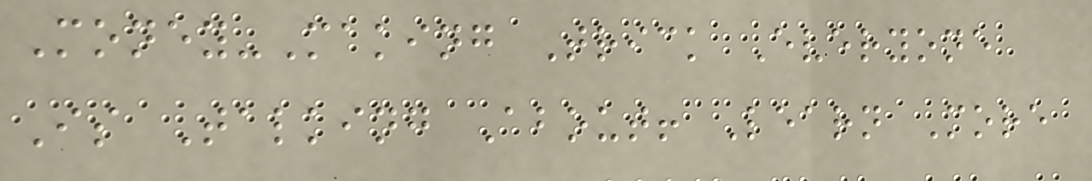Money-Making Trick Everyone
Is Talking About! Learn More
